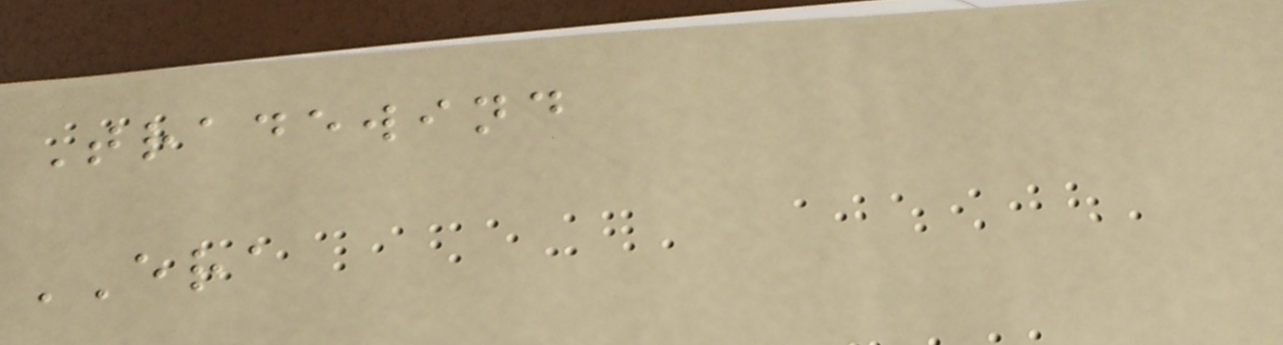Tradewind
ERA
